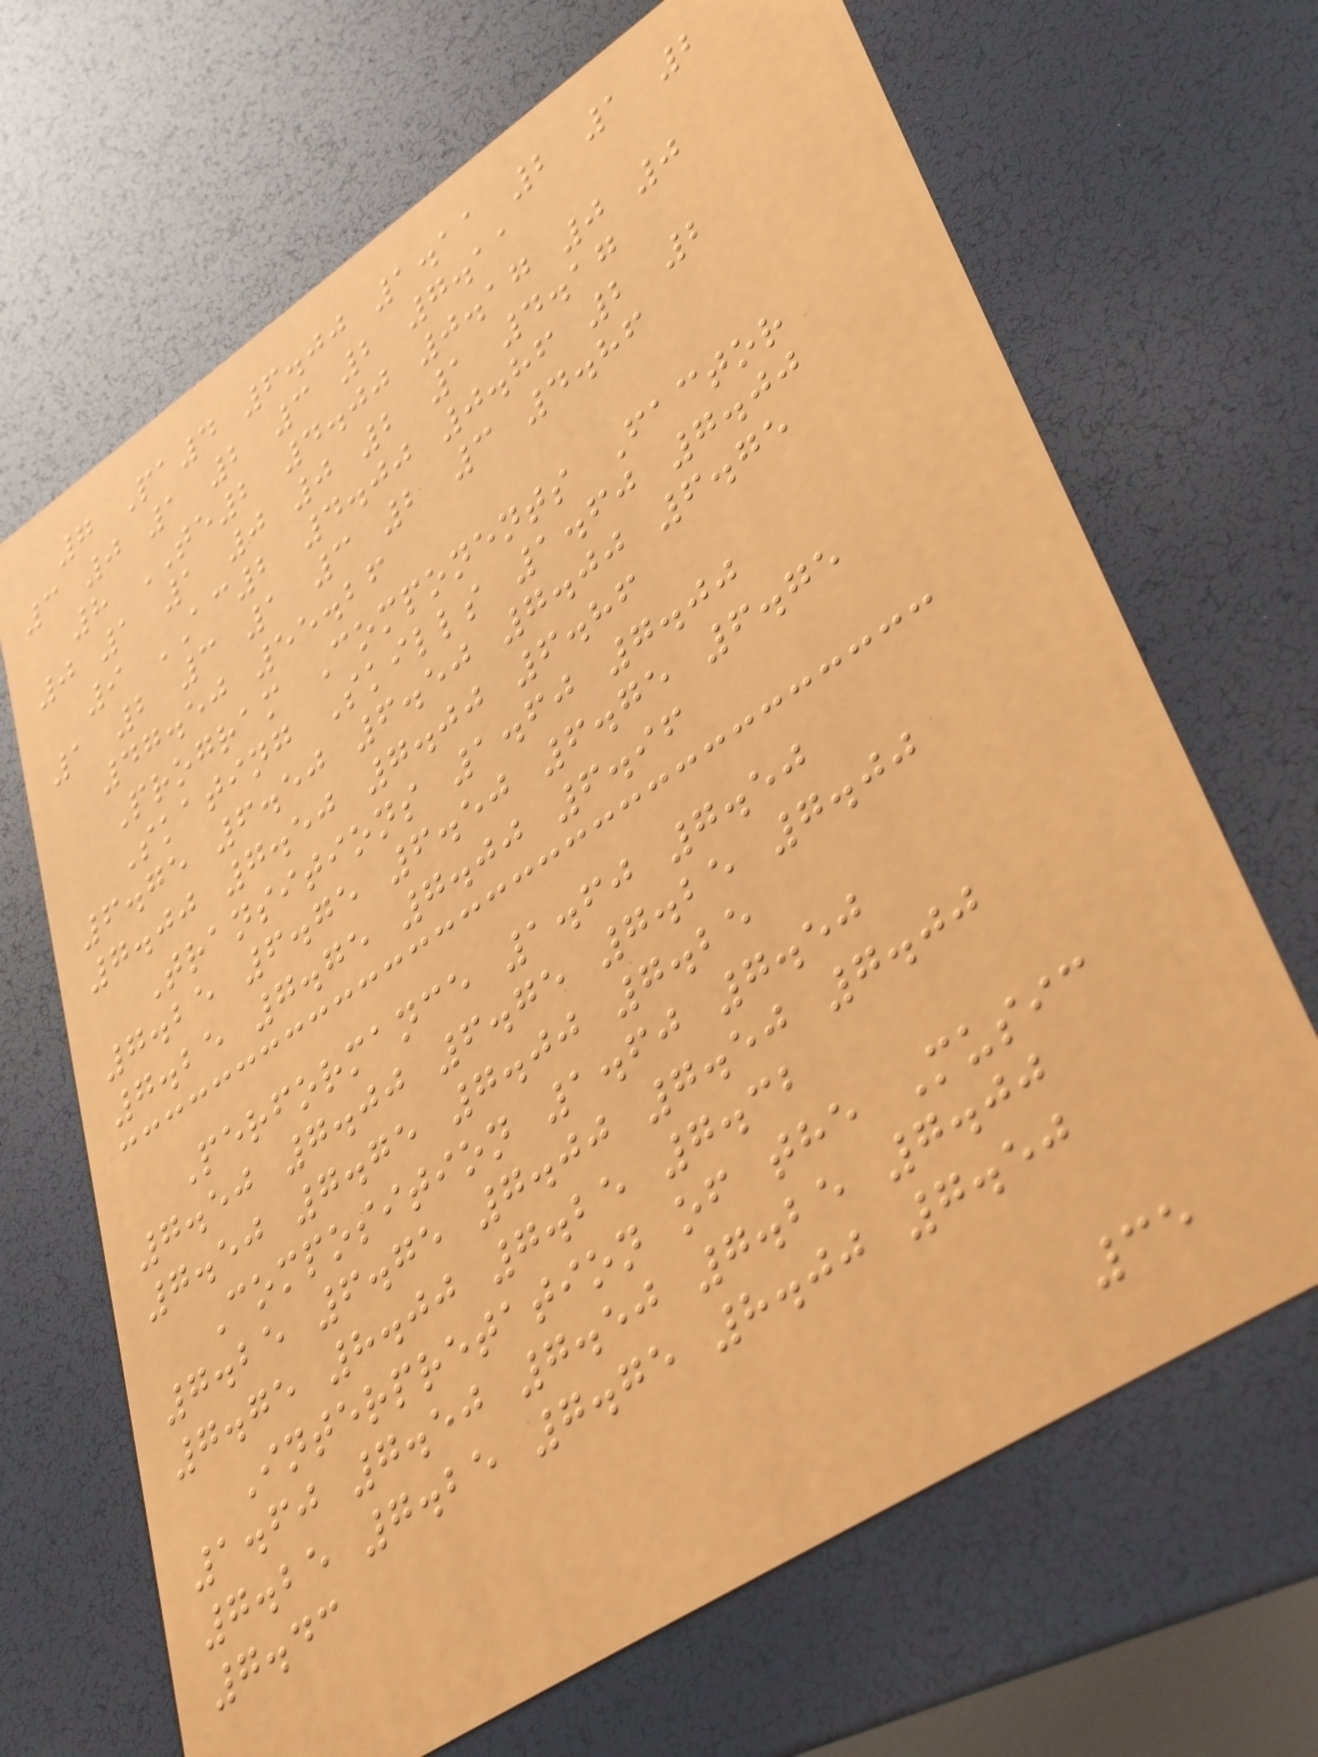7 Pa4 6.00 1.11 2 1 2
3 0 1 2 3 2 7.11
8 TE2 4.00 0.17 0 0
0 1 1 0 0 2 1 4.17
9 AC2 4.00 0.86 2 2
1 2 3 1 3 2 3 4.86
47.50 55.26
Program Components Factor
Skating Skills 1.60 7.00
6.75 6.50 6.50 7.00 6.75
7.00 7.50 7.00 6.86
Transitions 1.60 7.00
7.25 6.75 6.50 6.75 6.75
7.25 7.75 7.00 6.96
Performance 1.60 7.50
7.50 7.00 6.75 7.25 7.00
7.50 7.75 7.00 7.25
Composition 1.60 7.50
7.25 6.75 7.00 7.50 7.00
7.75 8.00 7.25 7.32
Interpretation of the Music
1.60 7.50 7.50 7.25 7.00
7.25 7.25 7.75 8.00 7.50
7.43
35
